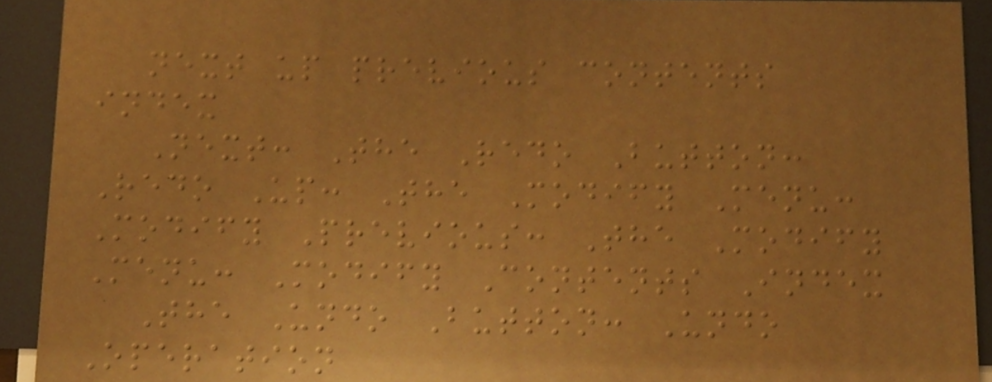next up previous contents
index
Next: The Redo Button:
Redo Up: The Modify Menu:
Modify Previous: The Modify
Menu: Modify Contents Index
The Undo Button: Undo
Operation
